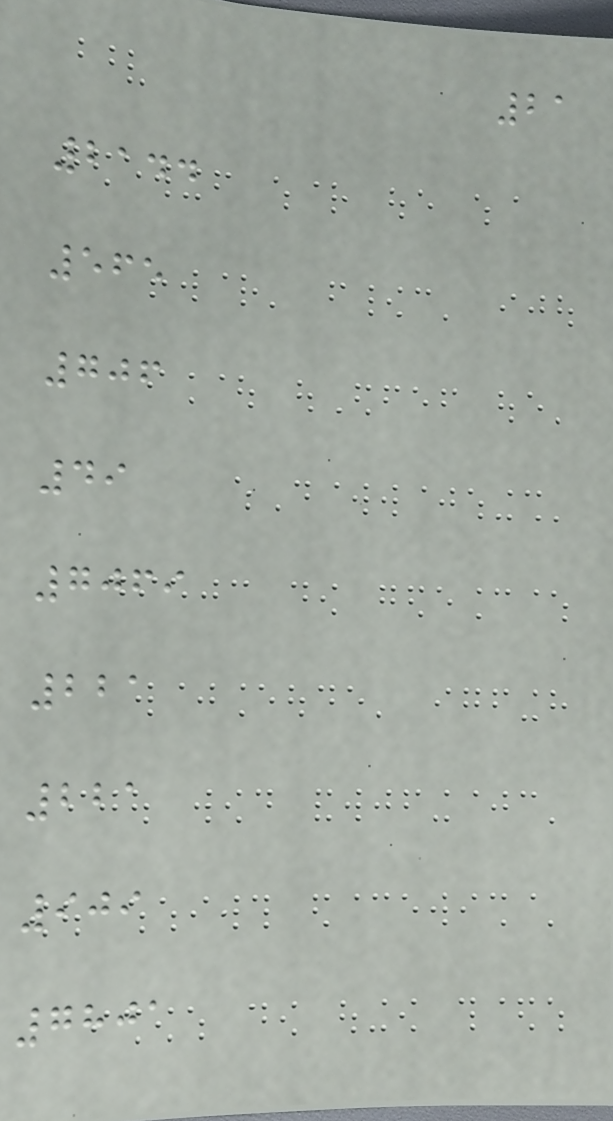21
2144
565
706
49
7069
221
221
909
7801
